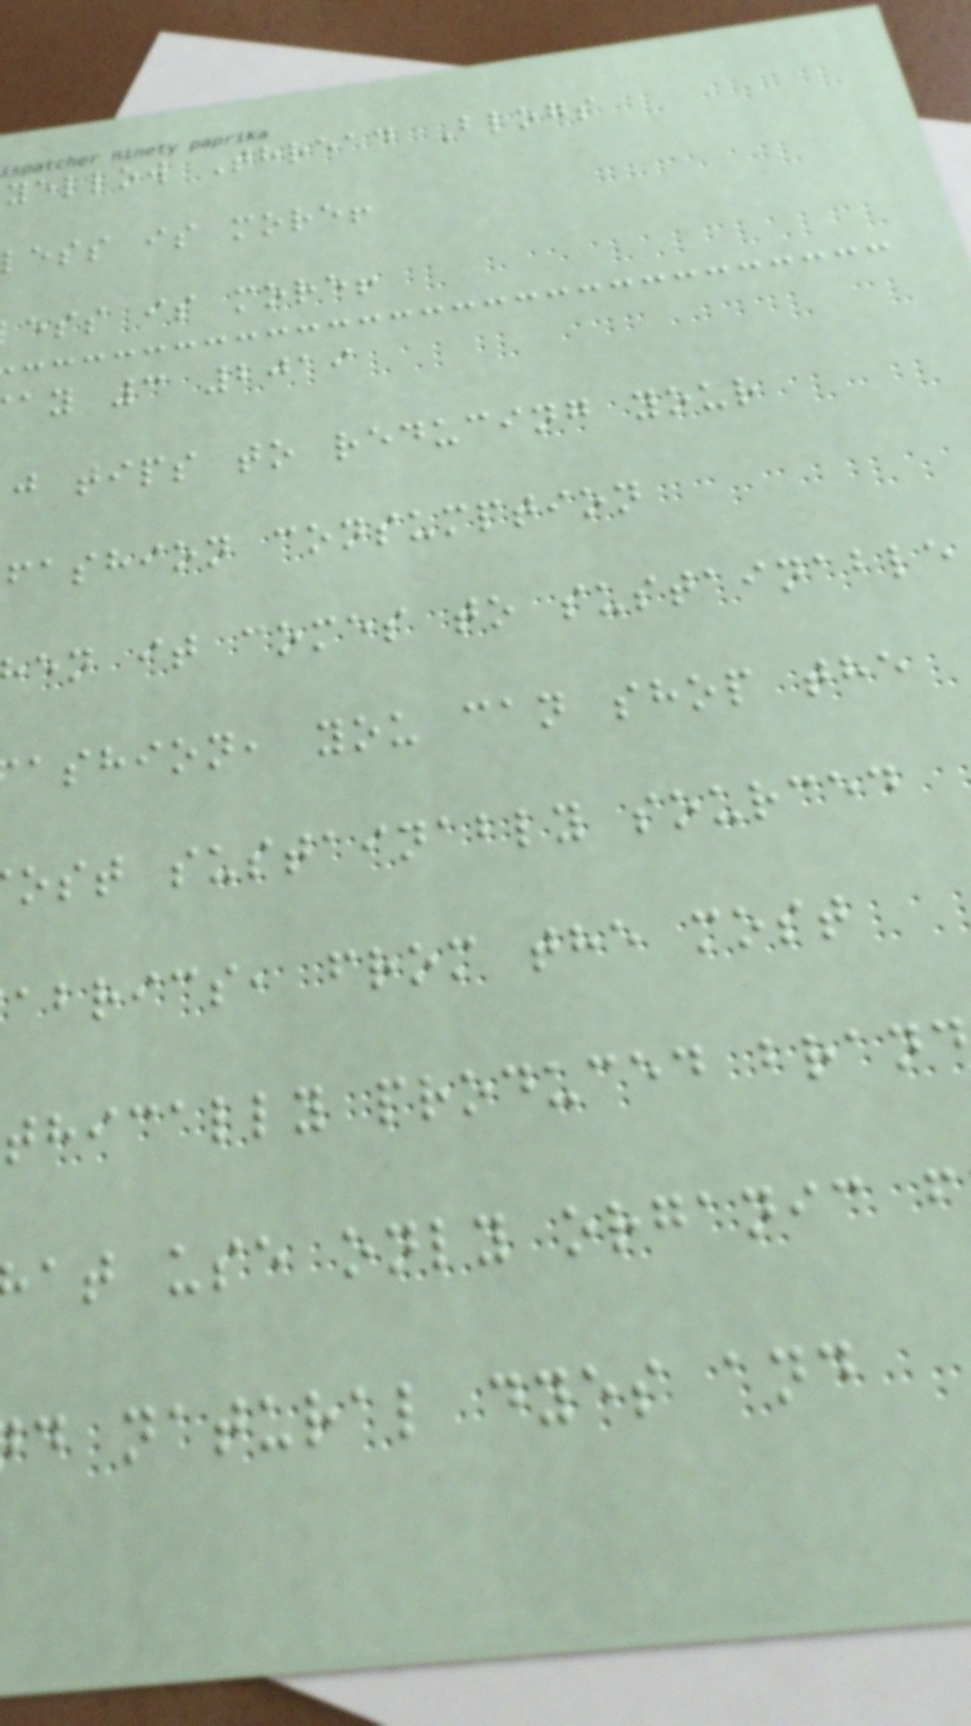yellow Thread Blogs
less is more!
ess is more!
ay 3 2019
j tips to reducing your
fashion consumption
en it comes to sustainable
ashion, you can shop the
ost sustainably sourced
abrics, from the most
thically produced brand
at use only organic f
d natural dyes and
